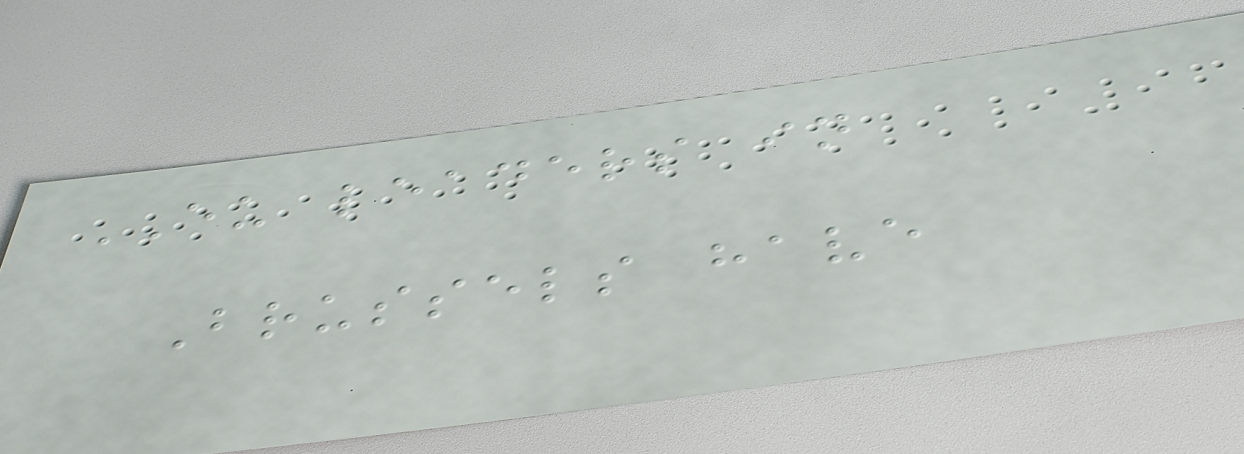EU leaders in
Brussels have
